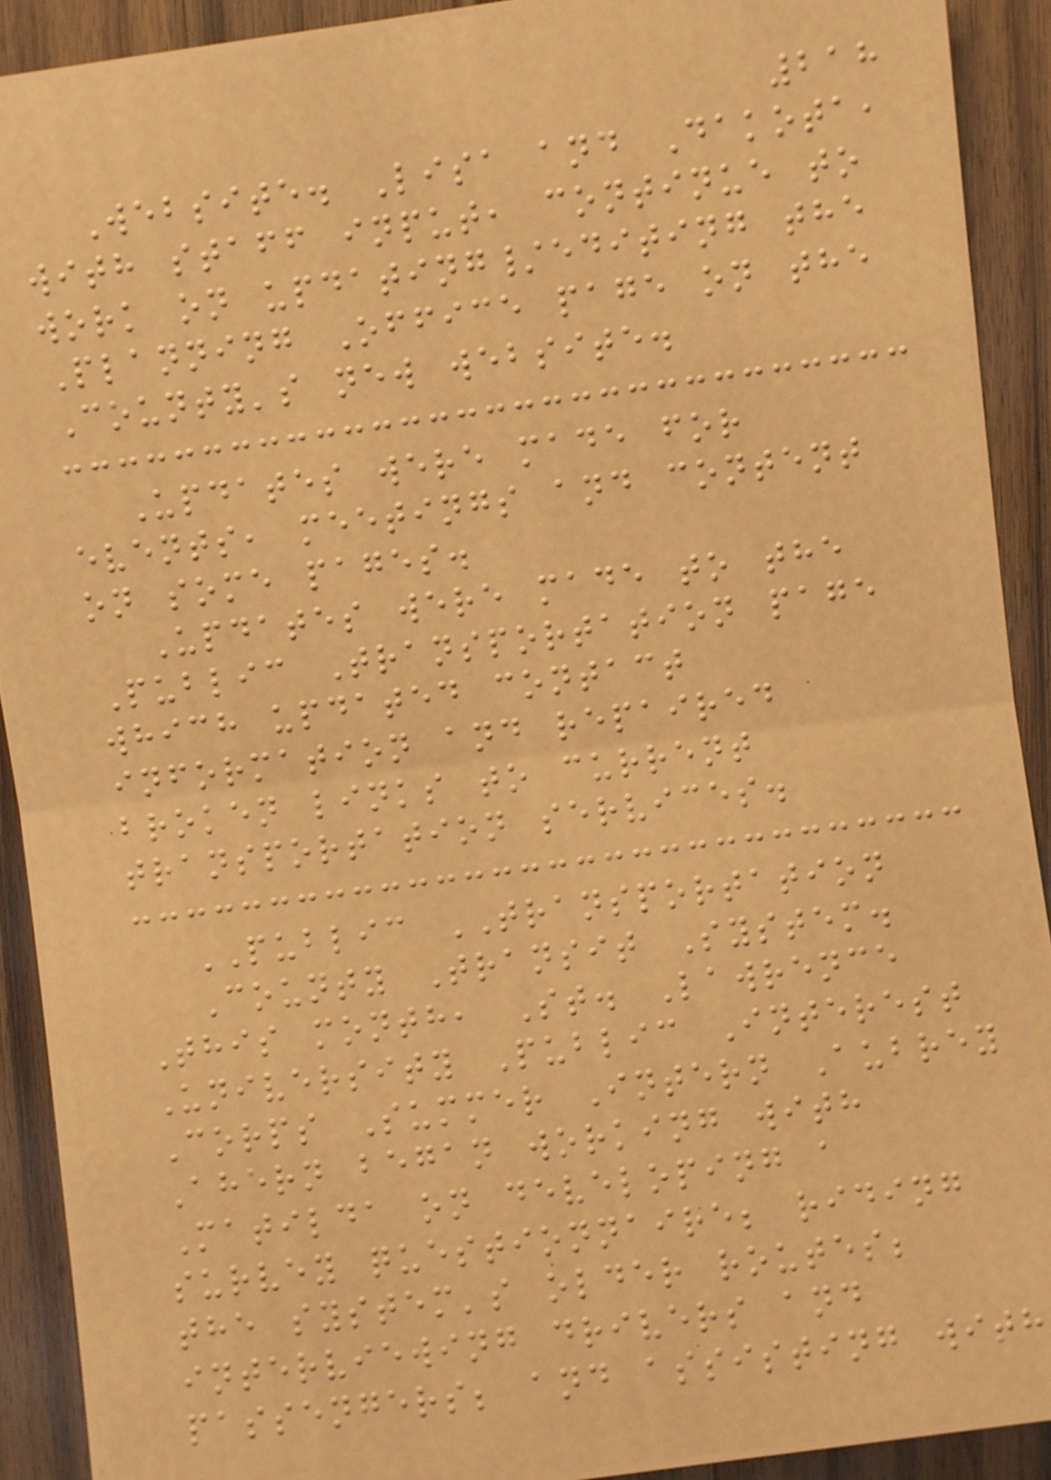218
Website. Lisa and Dakota,
with staff input, continue to
work on updating/editing the
Planning Office page on the
County's new website.
Updates were made for
events, meetings and content
on some pages.
Updates were made to the
Public Transportation page
which updated contact
information and repaired
broken links to current
transportation services.
PUBLIC TRANSPORTATION
County Transit System.
This month, St. Lawrence
University Public Interest
Corps Summer Intern Aubrey
Ahern began working with
Matilda on developing a
survey questionnaire; riding
the system's older routes;
interviewing drivers and
passengers; and assisting with
